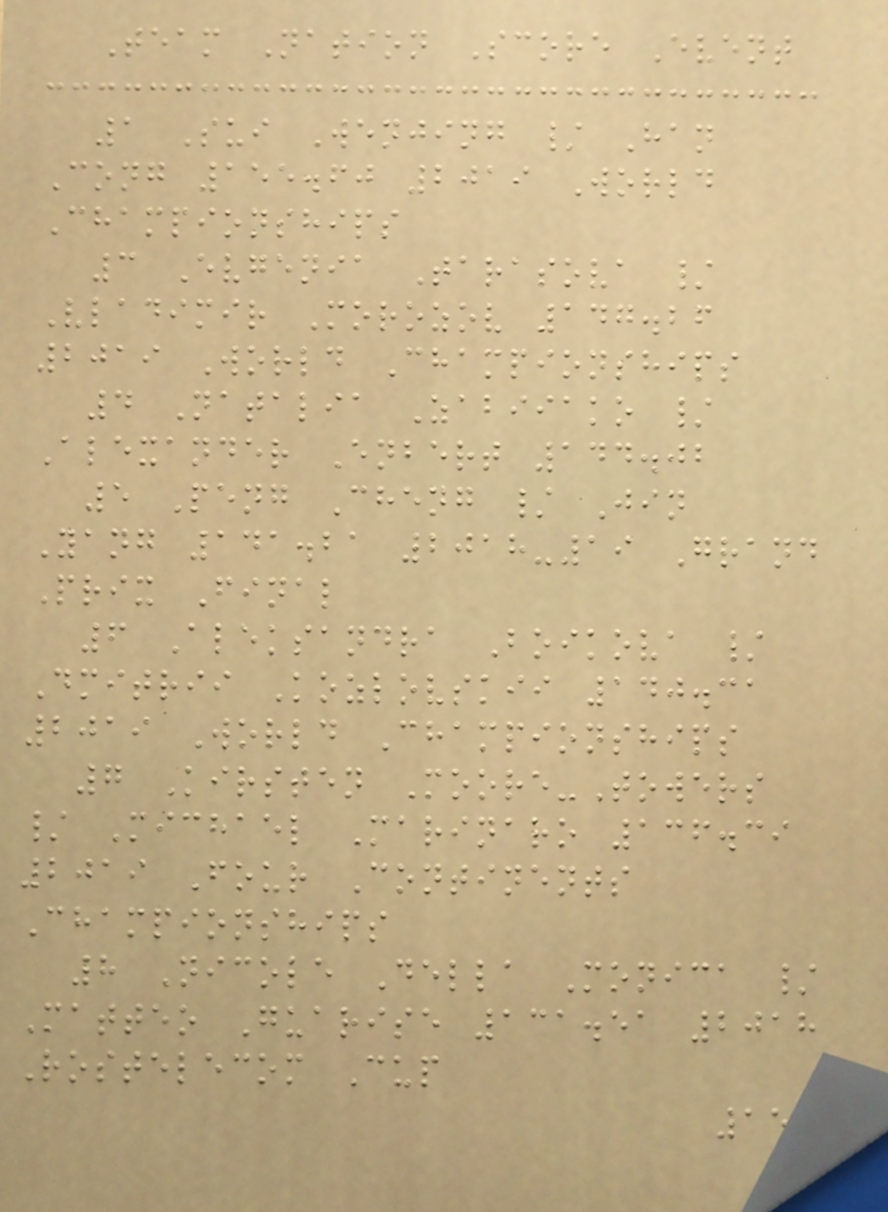Team Nation Score Event
1 Sui Wenjing / Han
Cong 155.60 2019 World
Championships
3 Evgenia Tarasova /
Vladimir Morozov 147.26
2019 World Championships
4 Natalia Zabiiako /
Alexander Enbert 144.02
5 Peng Cheng / Jin
Yang 141.21 2018-19 Grand
Prix Final
6 Aleksandra Boikova /
Dmitrii Kozlovskii 140.31
2019 World Championships
7 Kirsten Moore-Towers
/ Michael Marinaro 136.39
2019 Four Continents
Championships
8 Nicole Della Monica /
Matteo Guarise 131.51 2018
Rostelecom Cup
150
